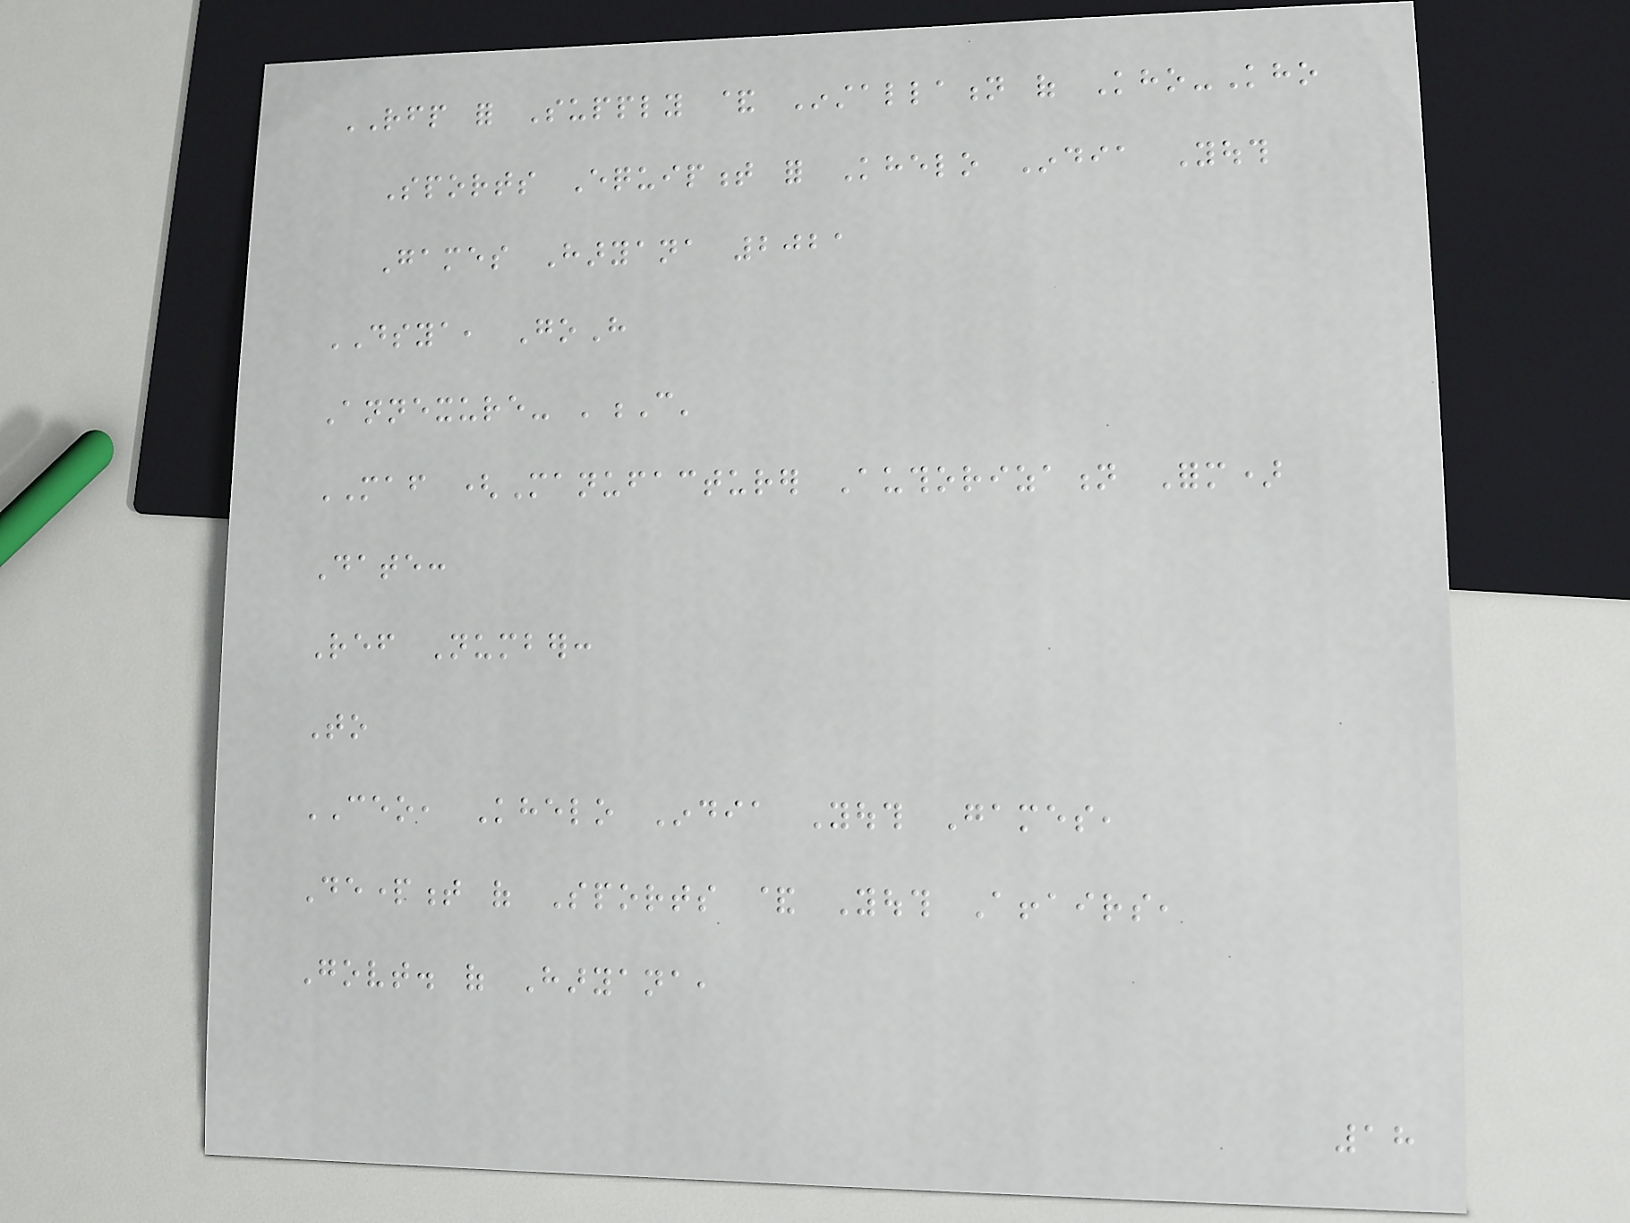RFP for Supply & Installation of Kho-Kho
Sports Equipment for Khelo India Youth
Games Haryana 2021
DSYA, GoH
Annexure- 'C'
MAF (Manufacturer Authorization Form)
Date:
Ref Number:
To
CEO, Khelo India Youth Games,
Department of Sports & Youth Affairs,
Govt. of Haryana,
18
